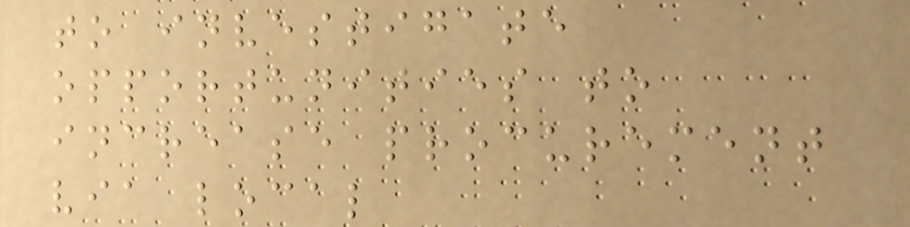to investigate
opportunities to
increase procurement
via local
